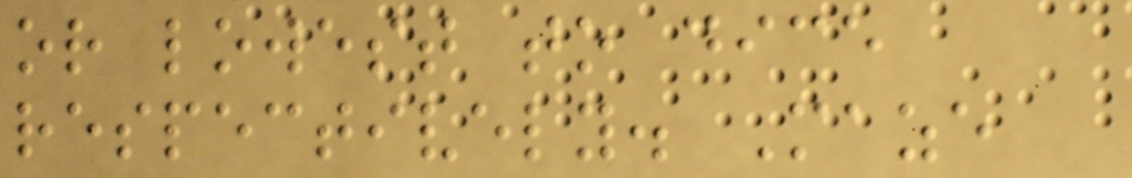or lowest to dice
respectively. Maze
